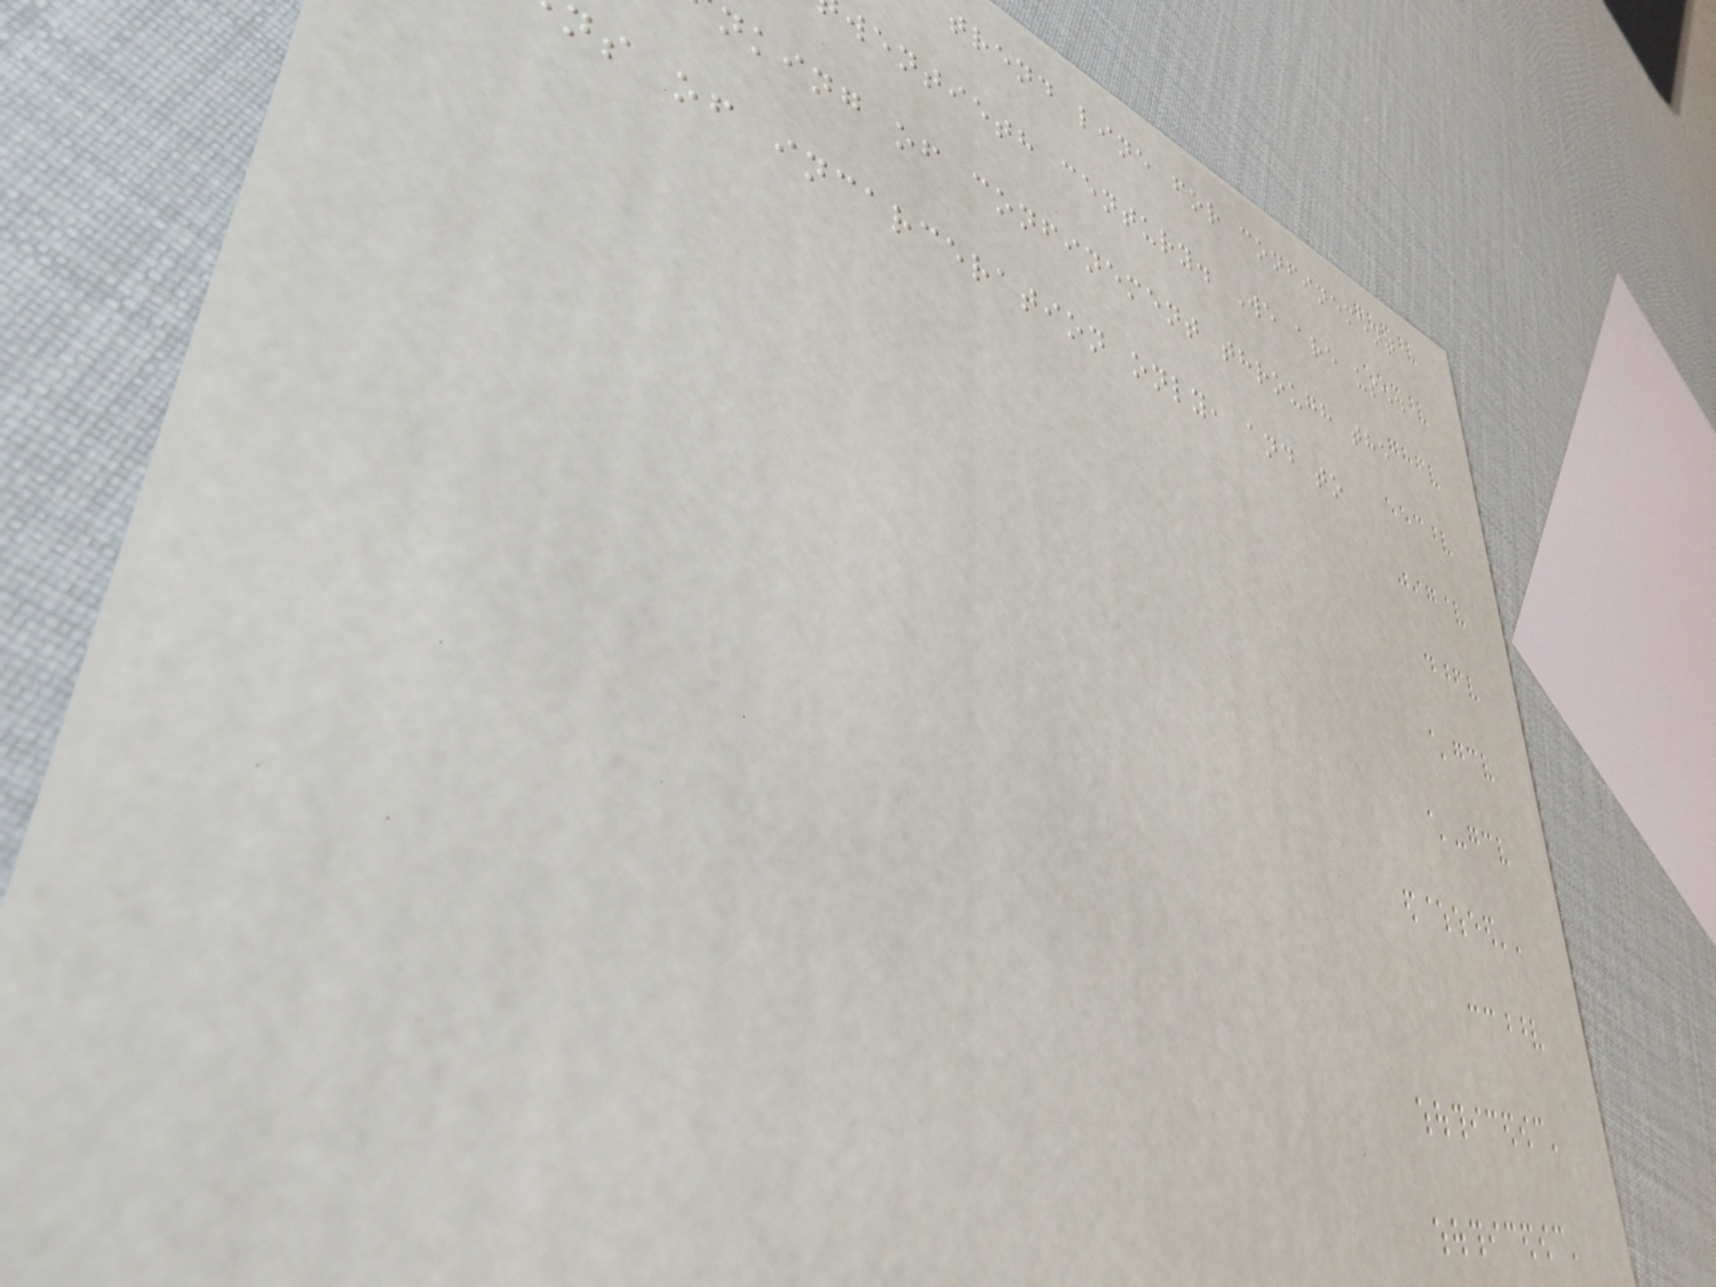trend line for confinement
wentieth century. We are used
nking of confinement through the
ns of incarceration only, and to
